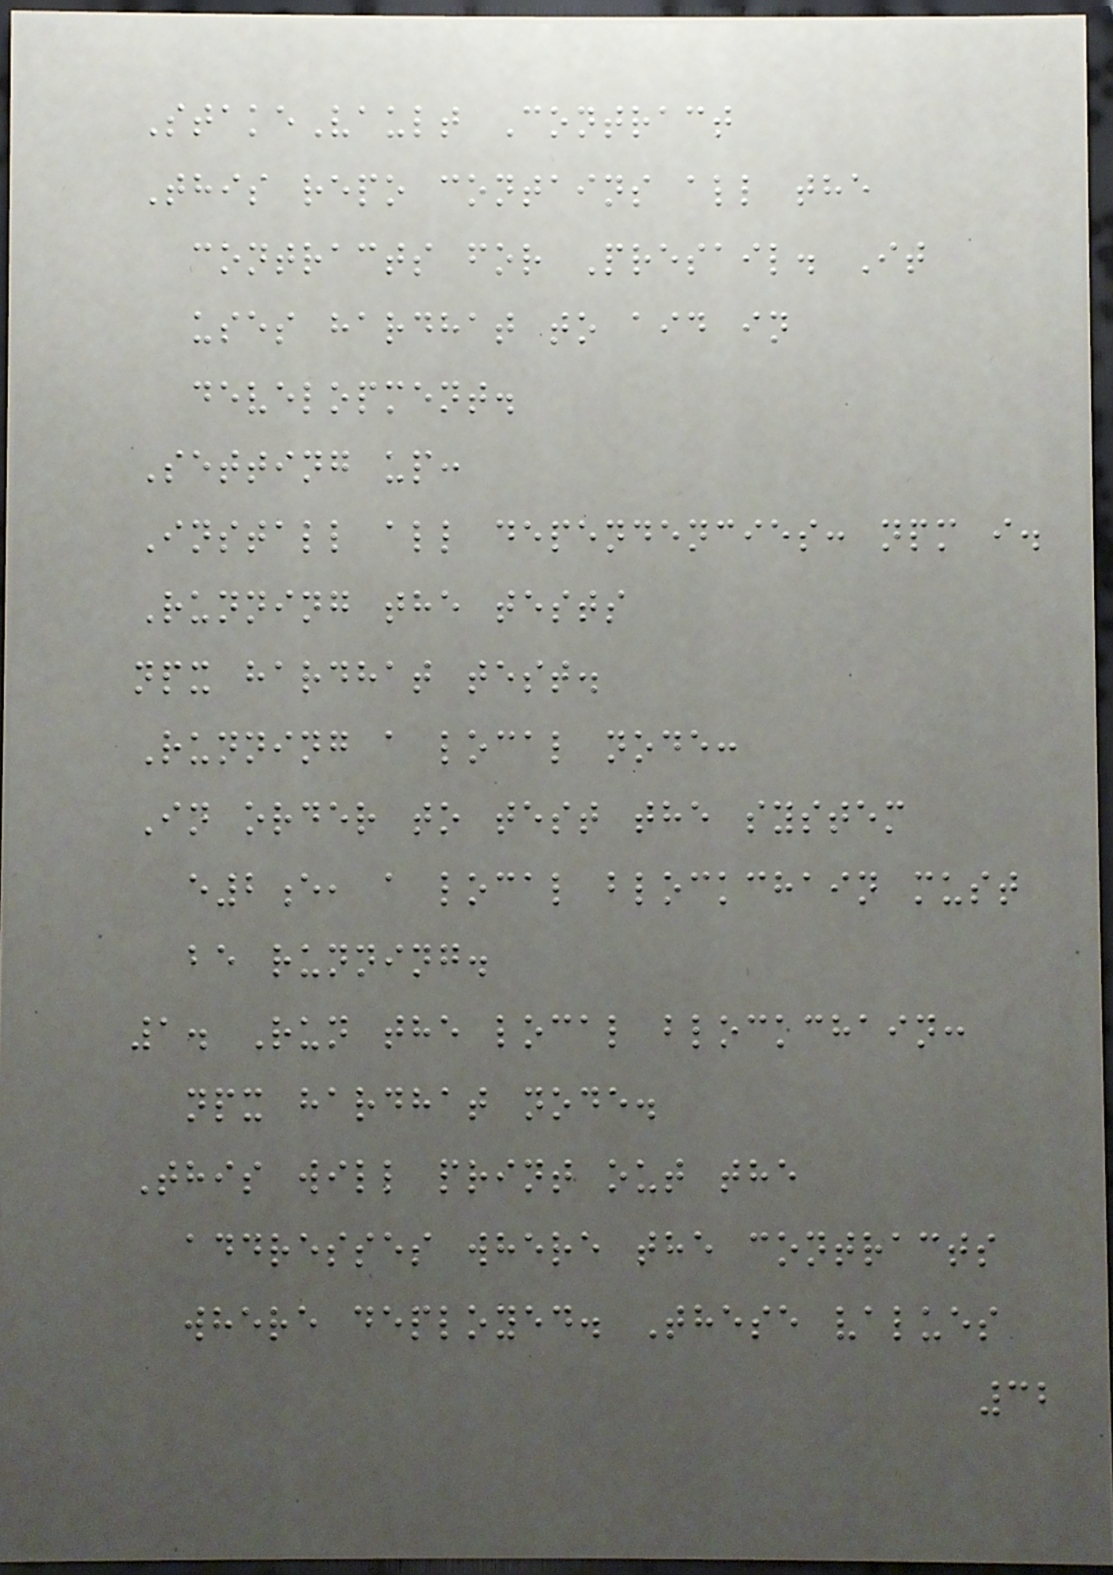StakeVault Contract
This repo contains all the
contracts for Presail. It
uses hardhat to aid in
development.
Setting up:
Install all dependencies: npm i.
Running the tests
npx hardhat test.
Running a local node:
In order to test the system
e2e, a local blockchain must
be running.
1. Run the local blockchain:
npx hardhat node.
This will print out the
addresses where the contracts
where deployed. These values
32
